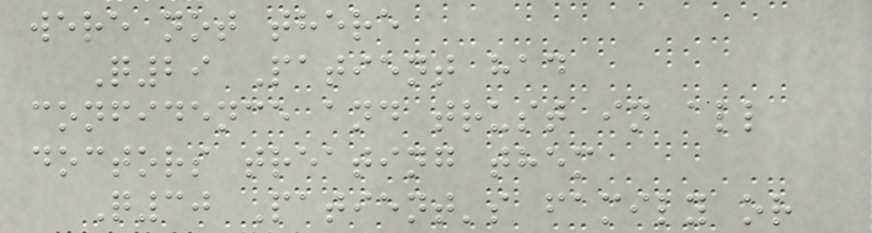were not there
Q29 Patient had
confidence and trust in all
doctors treating them
Q30 Patient's family or
